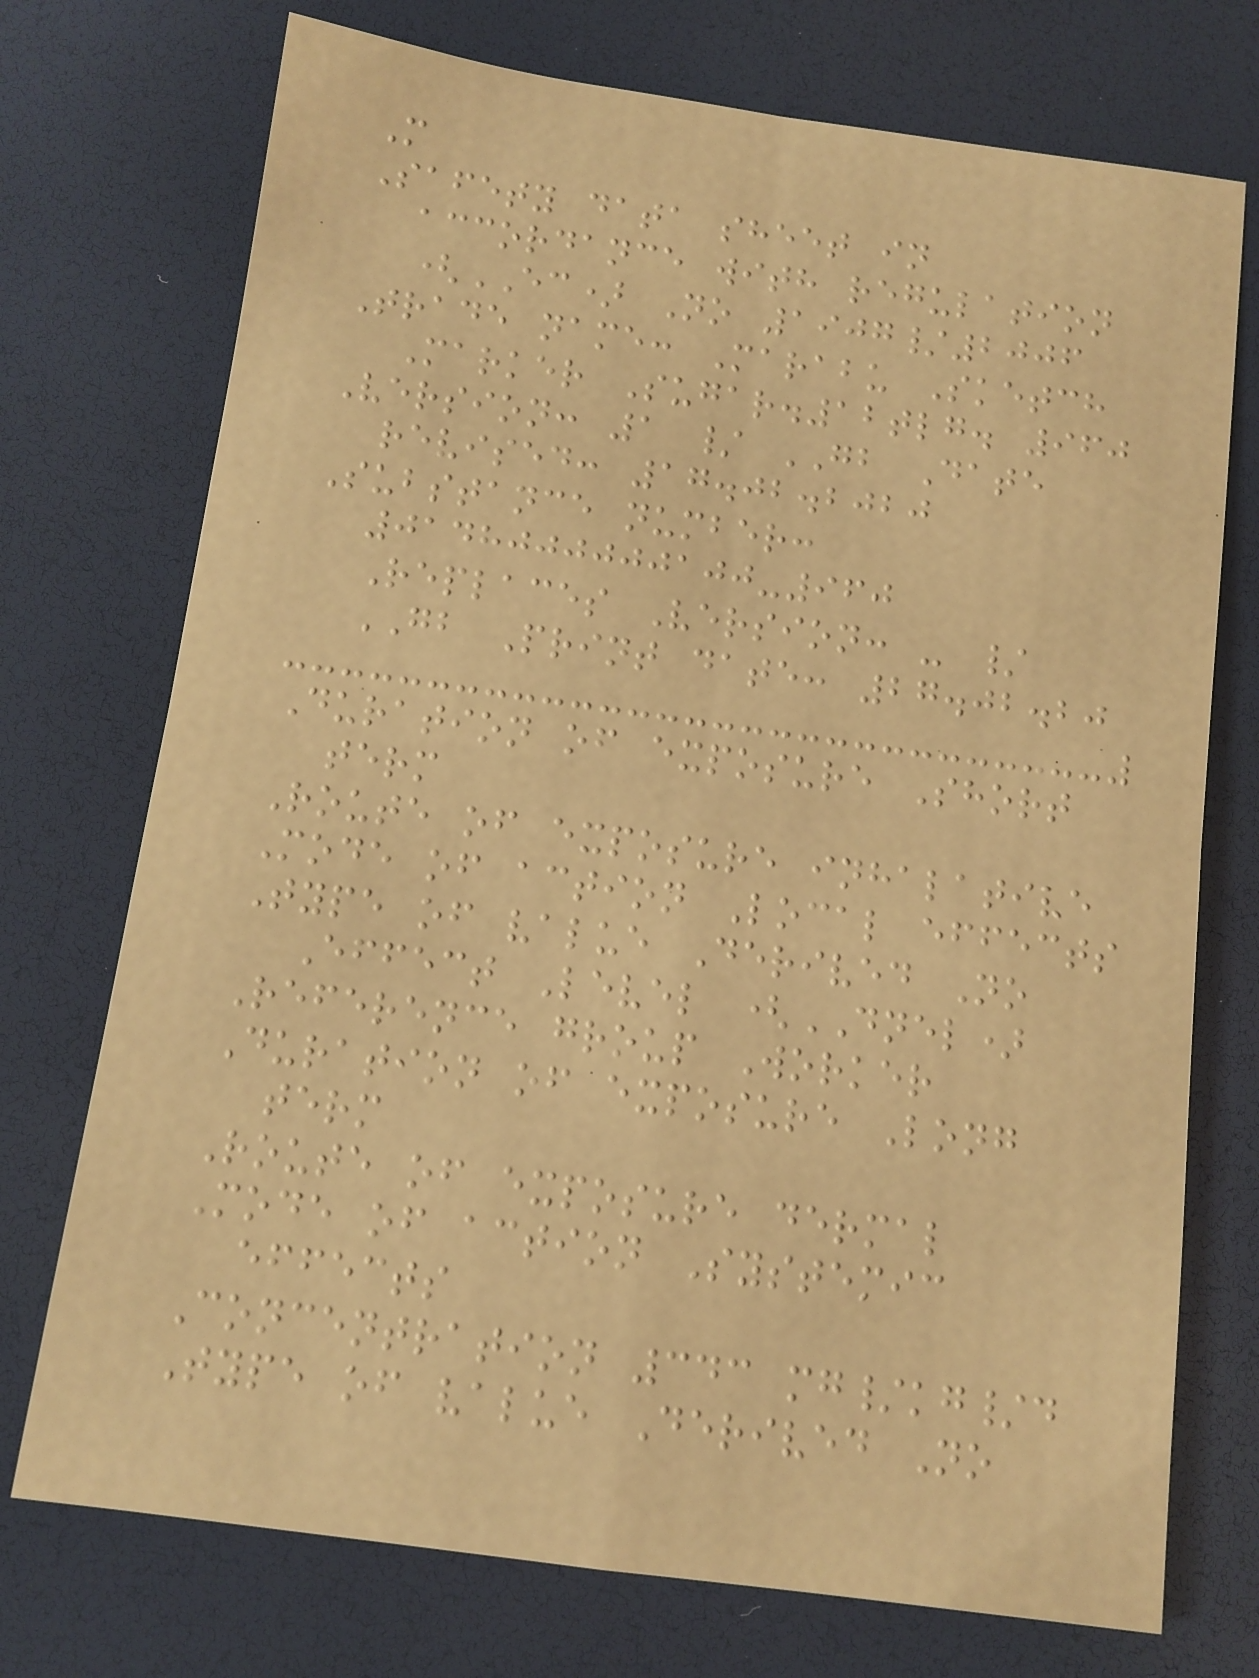M
Safety data sheet in
accordance with regulation
(EC) No 1907/2006
Trade name: Marabu Sketch
Marker Sugar.12tlg. 960
Version: 1 / GB Date
revised: 17.02.2020
Substance number:
0148000000100-960
Replaces Version: - /
GB Print date: 27.02.20
Duration of exposure Short
term
Route of exposure inhalative
Mode of action Local effects
Type of value Derived No
Effect Level (DNEL)
Reference group Worker
Duration of exposure Long
term
Route of exposure dermal
Mode of action Systemic
effects
Concentration 343 mg/kg/d
Type of value Derived No
